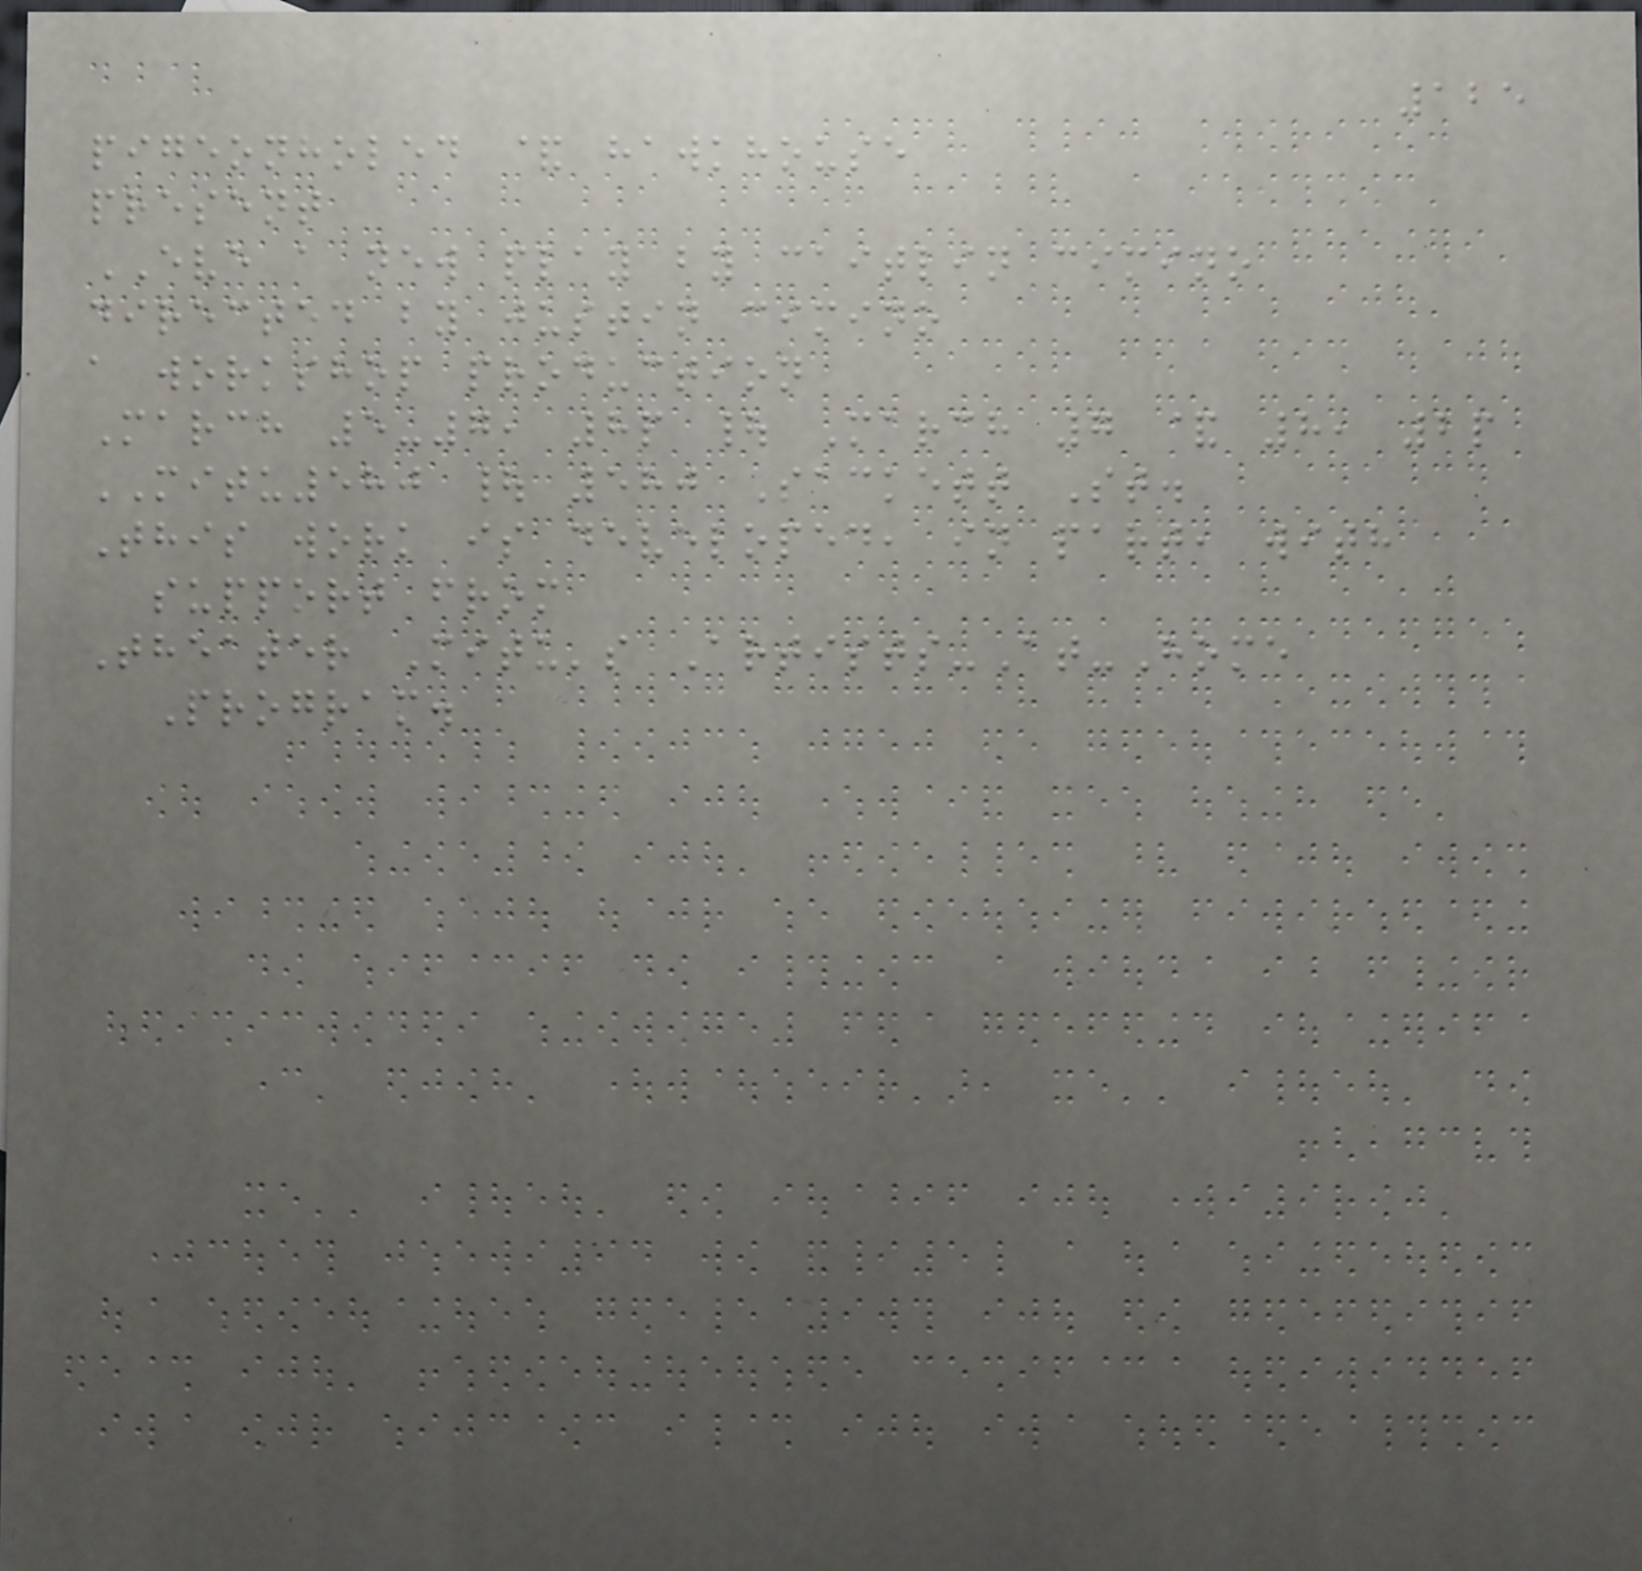125
pigeonholed & hawkhouse
present
EVE a new play by caitlin cimino
directed by justin cimino
a workshop production
March 5-7, 8p | March 7 & 8, 2p
MITU580 | 580 Sackett St.
This work is developed, in part, with
support from
Theater Mitu's Artists-At-Home
Program.
